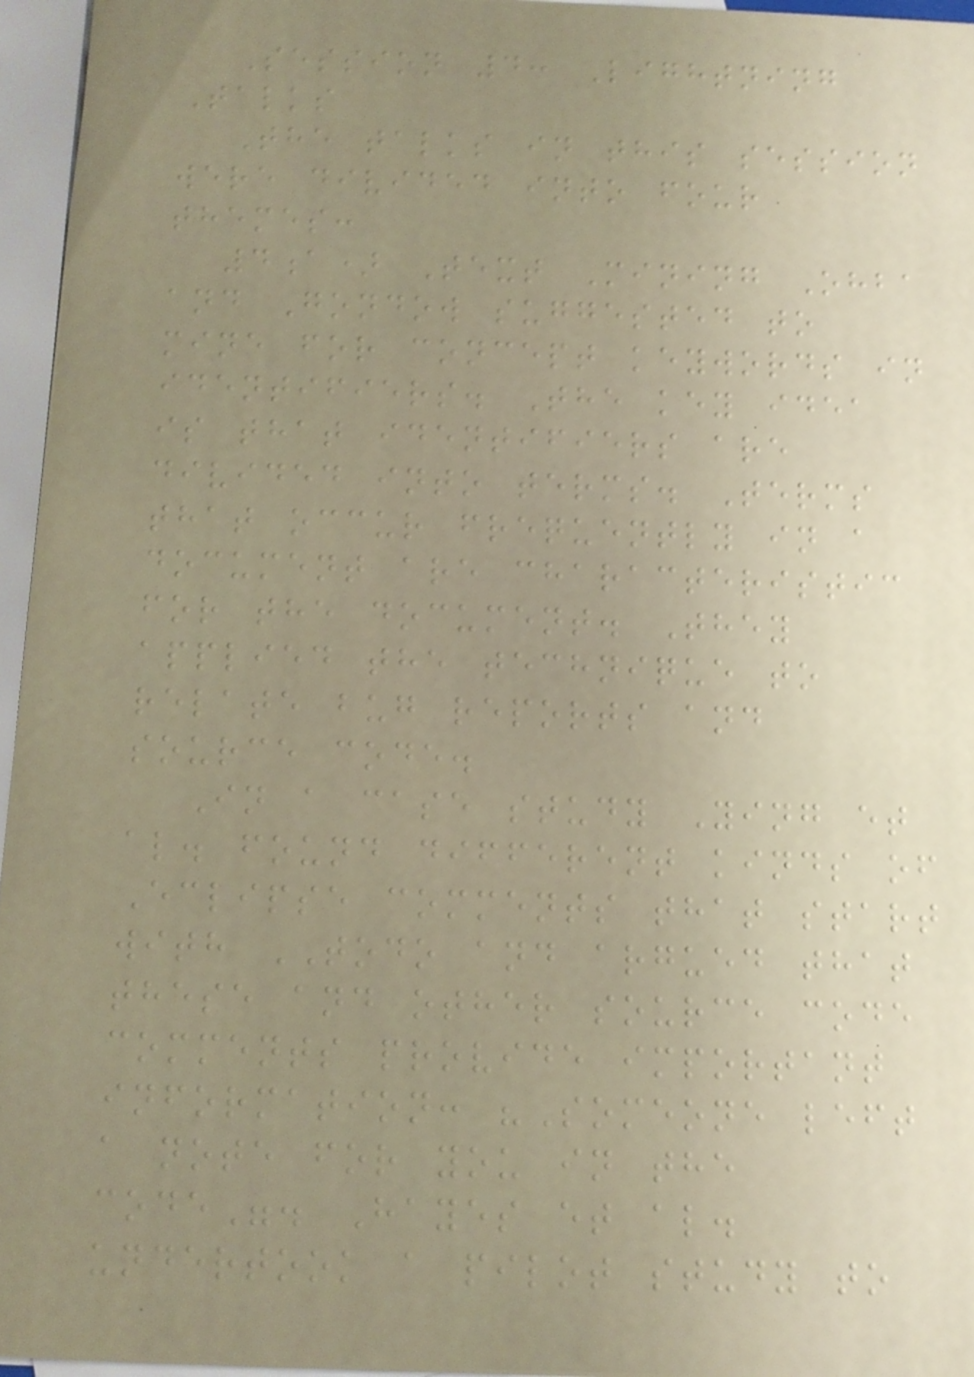Session 4: Lightning
Talks
The talks in this session
were divided into four
themes:
4a) Text Mining Ohba
and Gondow suggested to
mine for concept keywords in
identifiers. The key idea
is that identifiers are
divided into terms. Terms
that occur frequently in a
document are characteristic
for the document. They
applied the technique to
relate bug reports and
source code.
In a case study Ying et
al. found different kinds of
Eclipse comments that start
with TODO and argued that
these and other source code
comments provide important
information: "Someone left
a note for you in the
code". Hayes et al.
undertook a pilot study to
